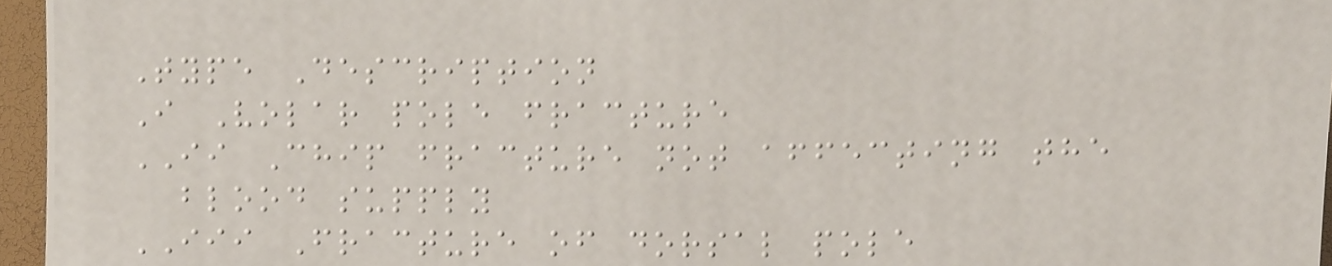Type Description
I Volar pole fracture
II Chip fracture not affecting the
blood supply
III Fracture of dorsal pole
